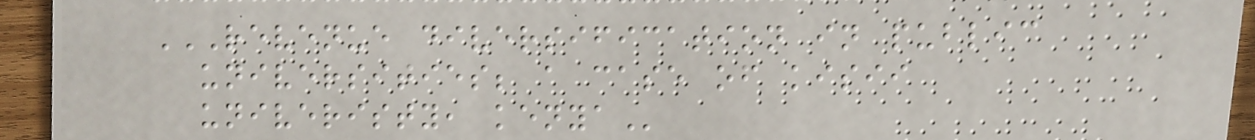REVENUE DIVERSIFICATION IN PUBLIC
UNIVERSITIES; A CASE OF KISII
UNIVERISTY, KENYA
